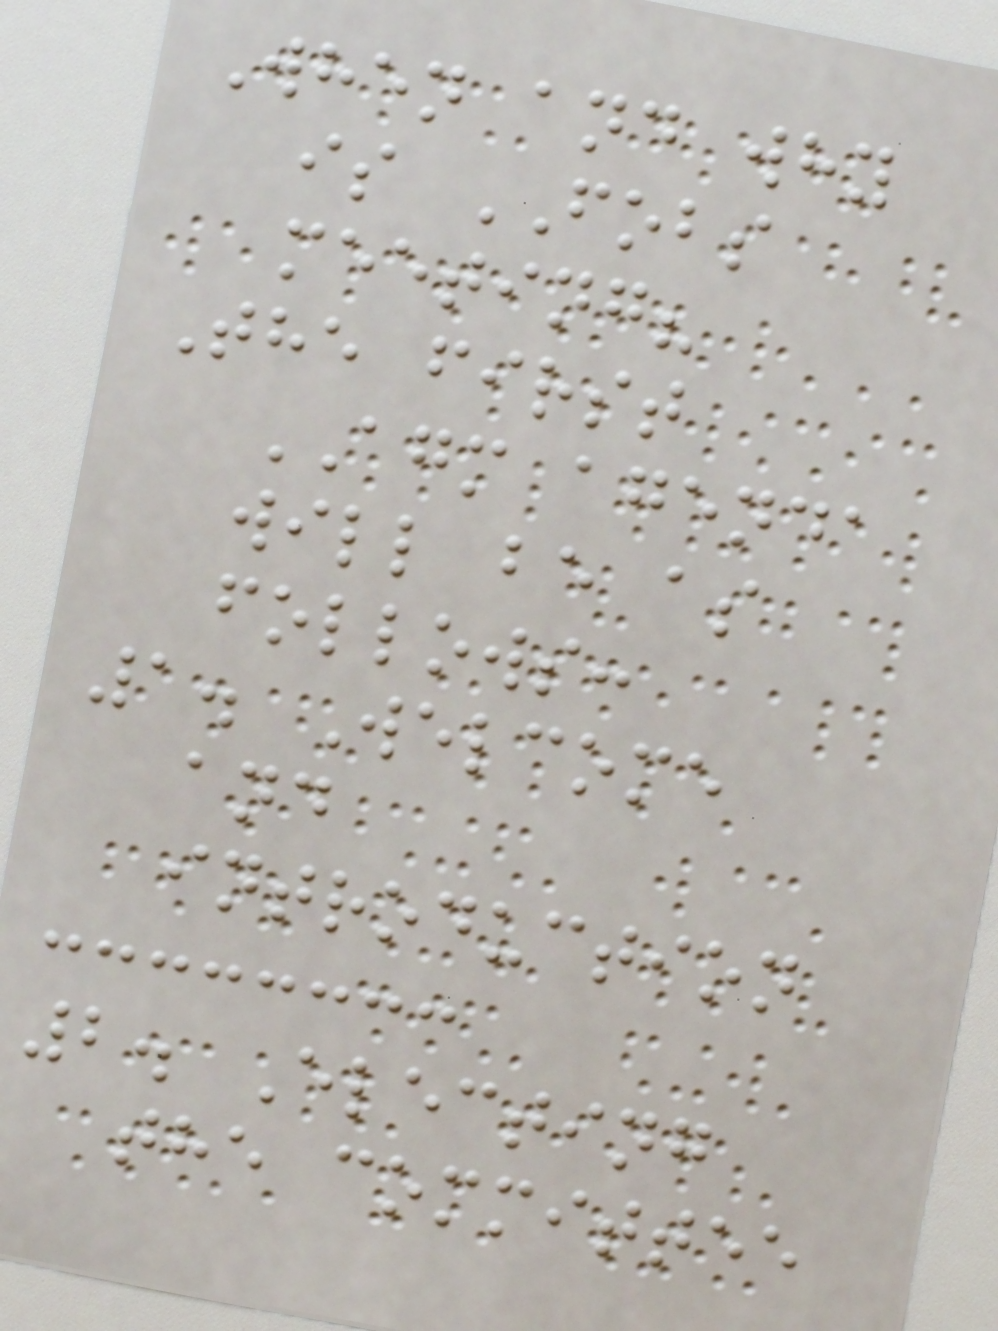When and why
is FOBS
meeting?
The first
AGM agenda
will be as
follows:
1. Welcome
and
introduction
2. Electing
the committee
